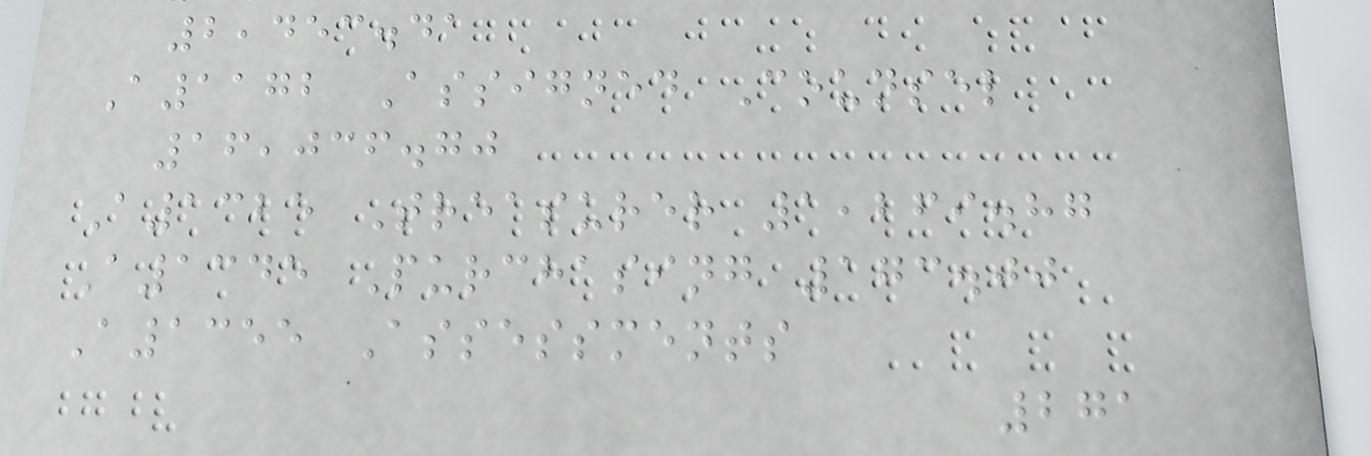2,453.41
A1172 Assigned Counsel
16,036.70
A1325 Treasurer 1,269.87
A1345 Purchasing 173.00
A1355 Assessments
271
